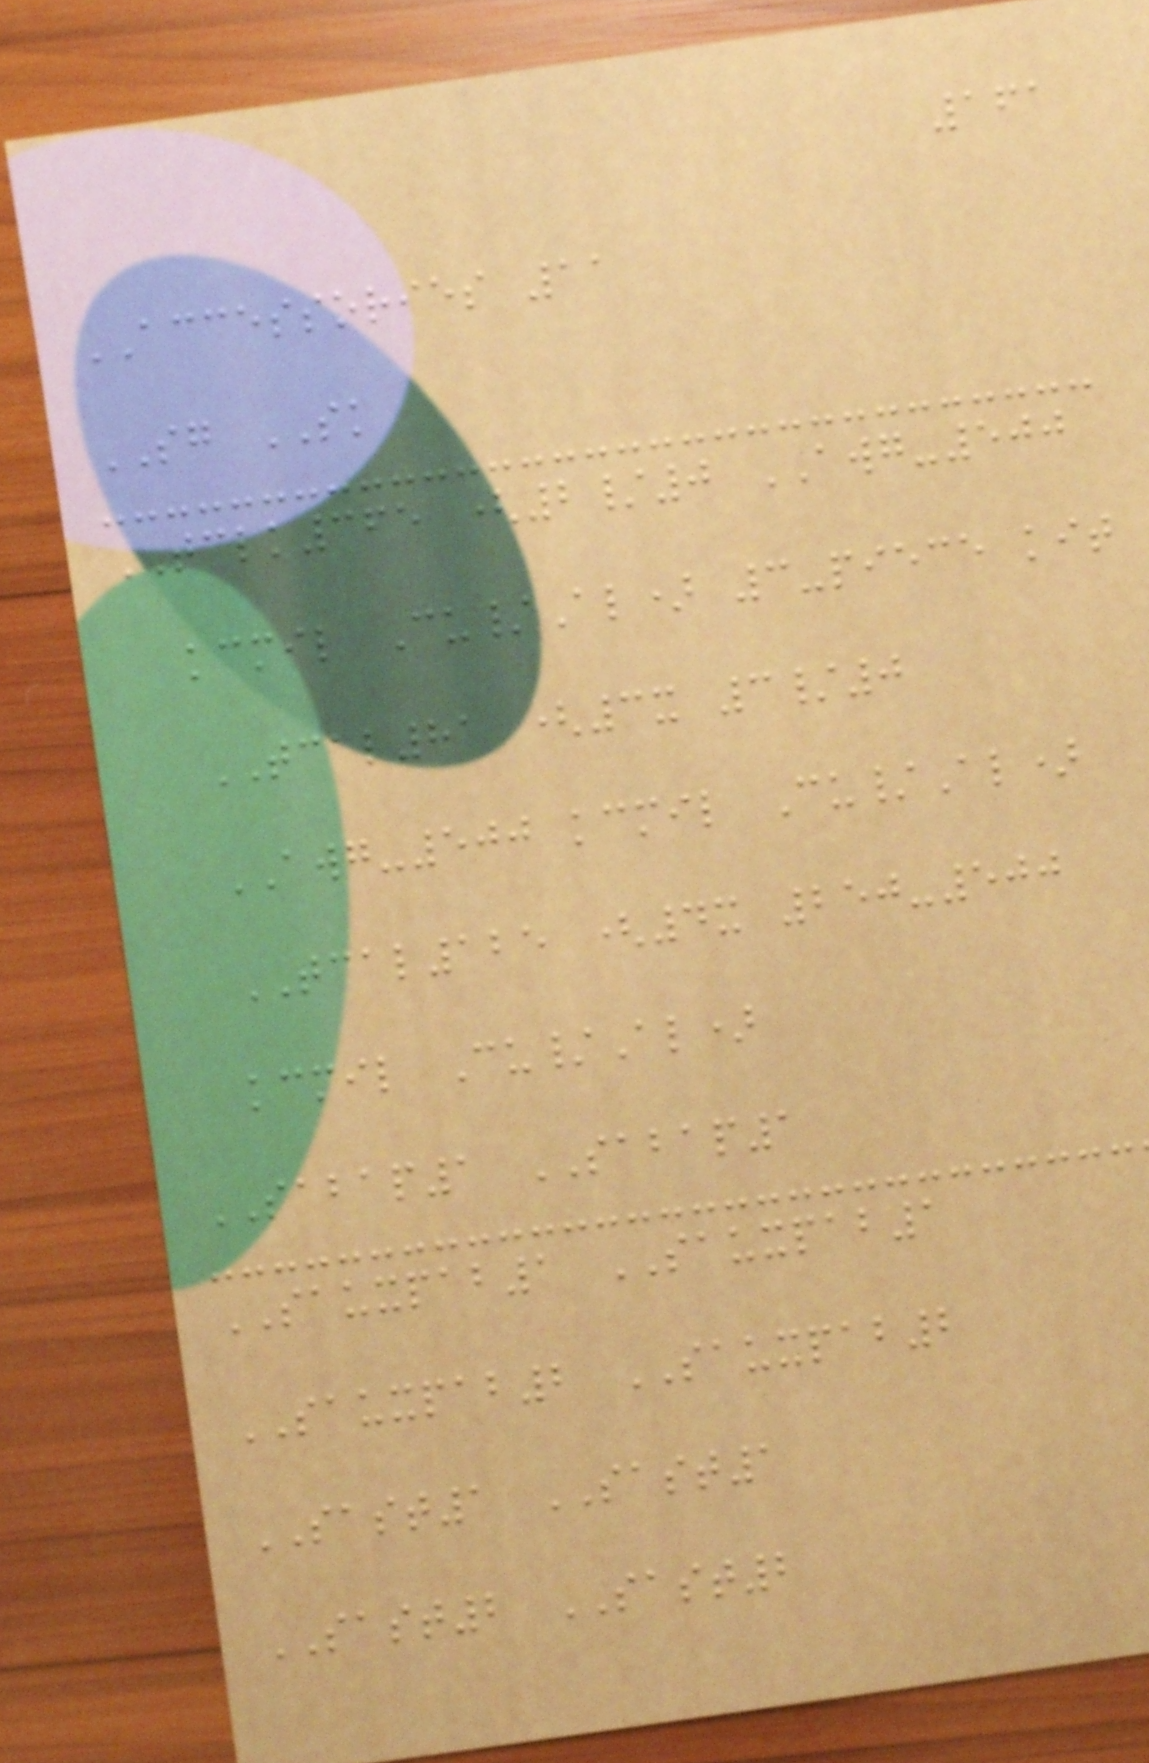161
ACCESSORIES 11
SG SK
TCLK365 (2/0 AWG-500
kcmil Cu/Al) 3-piece kit
TCAL81 (3x 3/0
AWG-500 kcmil Cu/Al)
TCAL125 (4x 250-500
kcmil Cu/Al)
SABAP1 SABAP1
SAUXPAB1 SAUXPAB1
SAUXPAB2 SAUXPAB2
SAST1 SAST1
SAST2 SAST2
